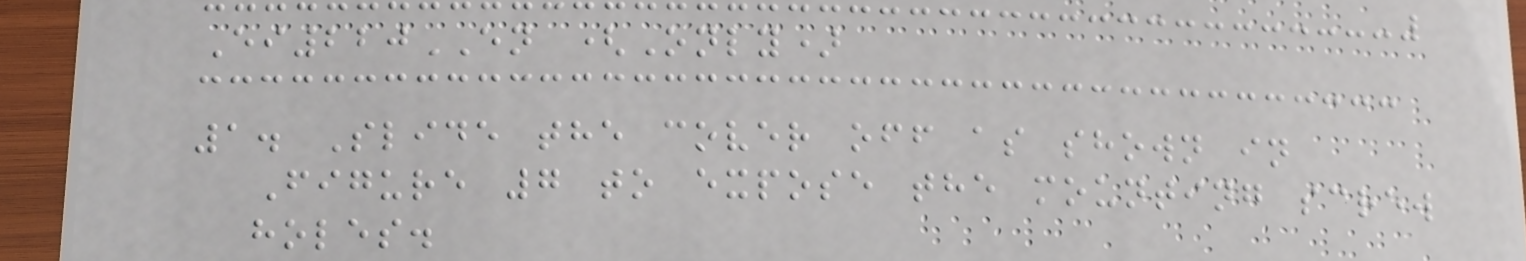Ei220EN (Only)
1. Slide the cover off as shown in
Figure 7 to expose the mounting screw
holes.
